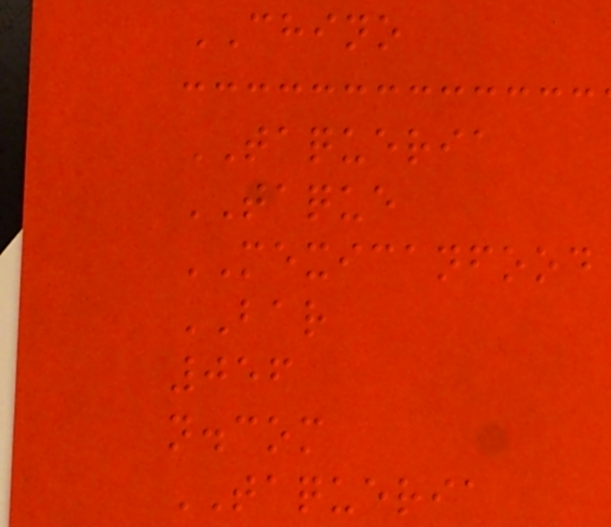CHINO
TAQUERIA
TAQUE
MEXICANFOOD
BAR
056
n.com
TAQUERIA
